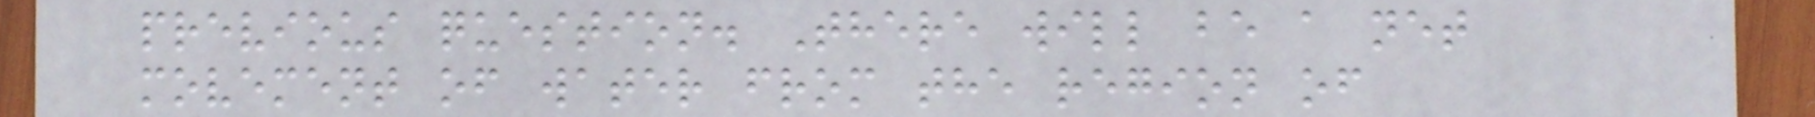previous question. There will be a net
movement of water from the region of
